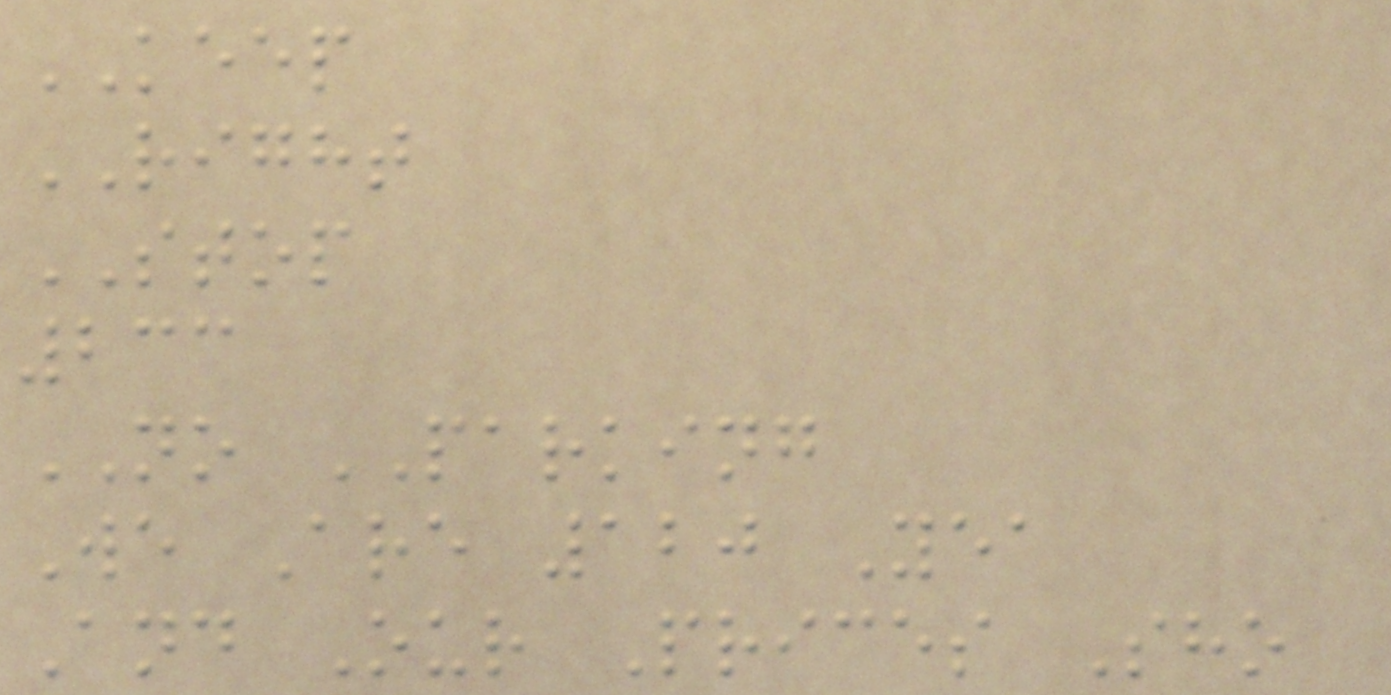KEEP
RIGHT
STOP
233
NO PARKING
We Are 120 Yea
And Our Prices Sho
